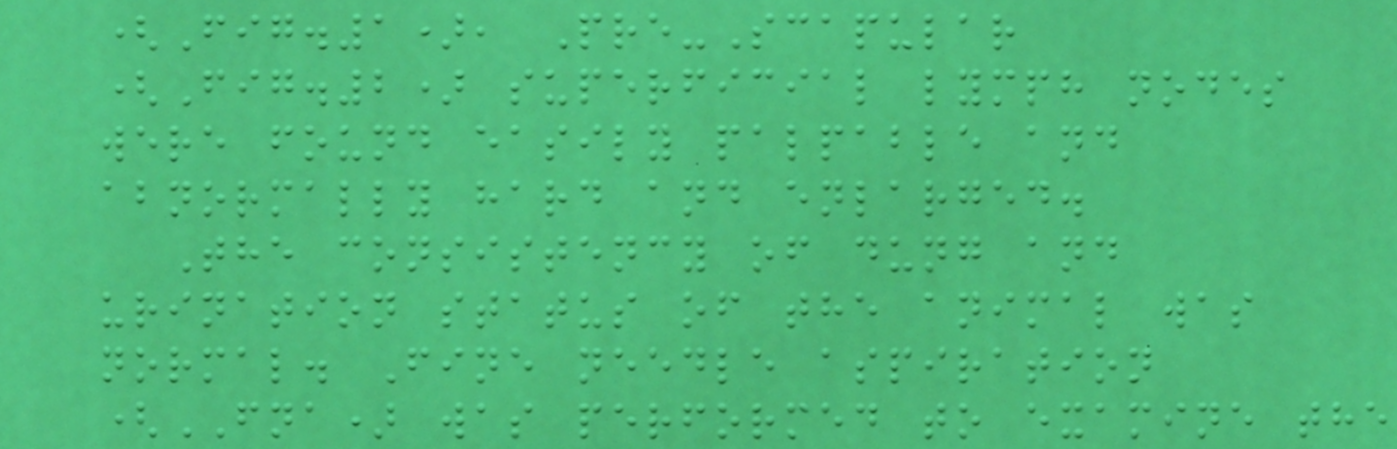(Fig.1), Pre-Scapular
(Fig.2) superficial lymph nodes
were found easily palpable and
abnormally hard and enlarged.
The consistency of dung and
urination status of the animal was
normal. Fine needle aspiration
(FNA) was performed to examine the
